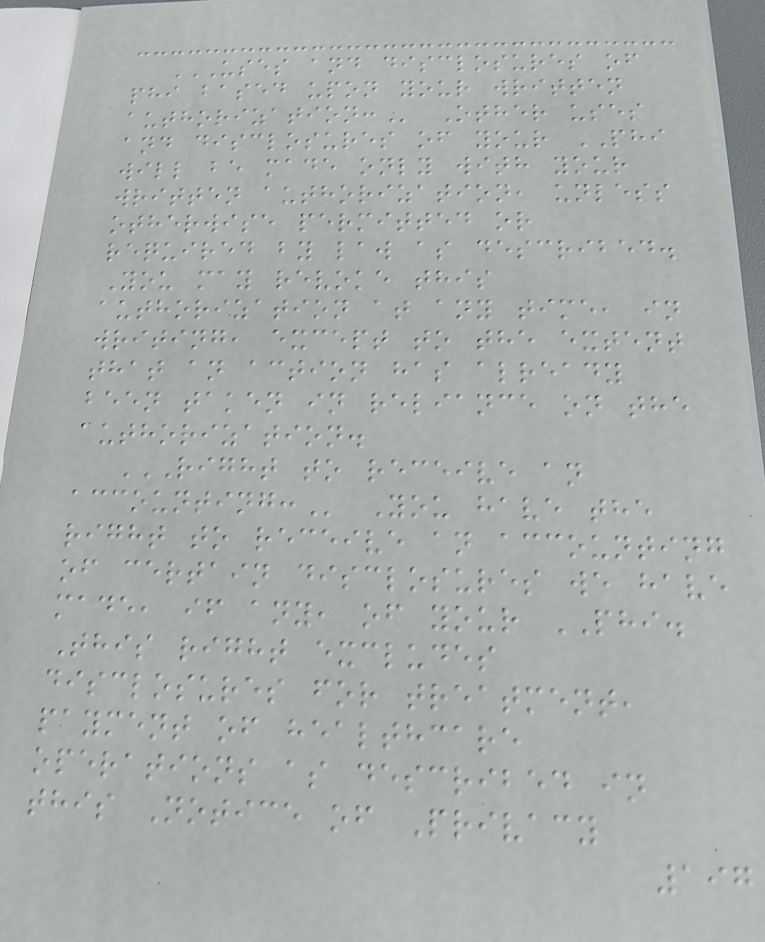USES AND DISCLOSURES OF
PHI BASED UPON YOUR WRITTEN
AUTHORIZATION: Other uses
and disclosures of your PHI
will be made only with your
written authorization, unless
otherwise permitted or
required by law as described.
You may revoke this
authorization at any time, in
writing, except to the extent
that an action has already
been taken in reliance on the
authorization.
RIGHT TO RECEIVE AN
ACCOUNTING: You have the
right to receive an accounting
of certain disclosures we have
made, if any, of your PHI.
This right excludes
disclosures for treatment,
payment of healthcare
operations as described in
this Notice of Privacy
197
